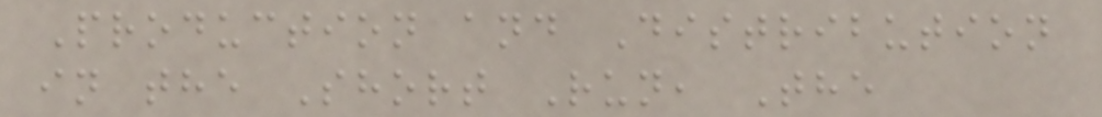Production and Distribution
in the Short Run, The
